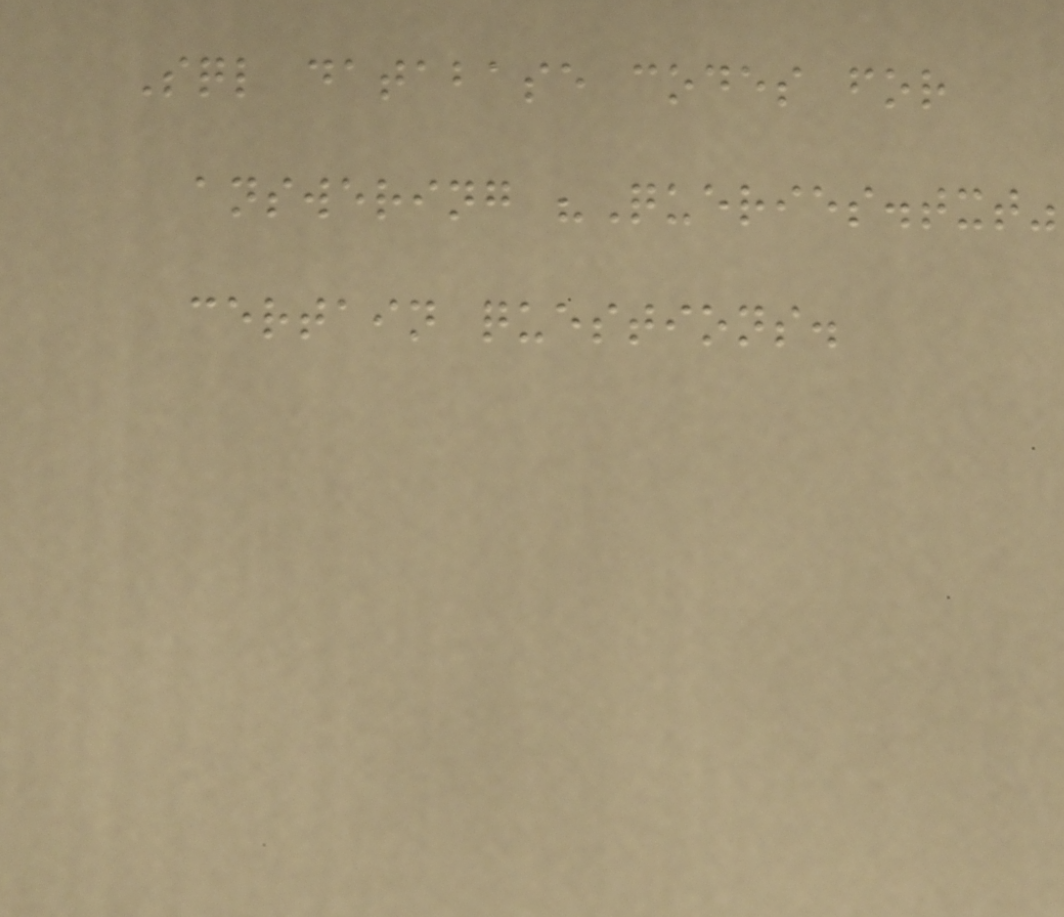Sql database codes for
answering "Queries.txt"
certain questions.
